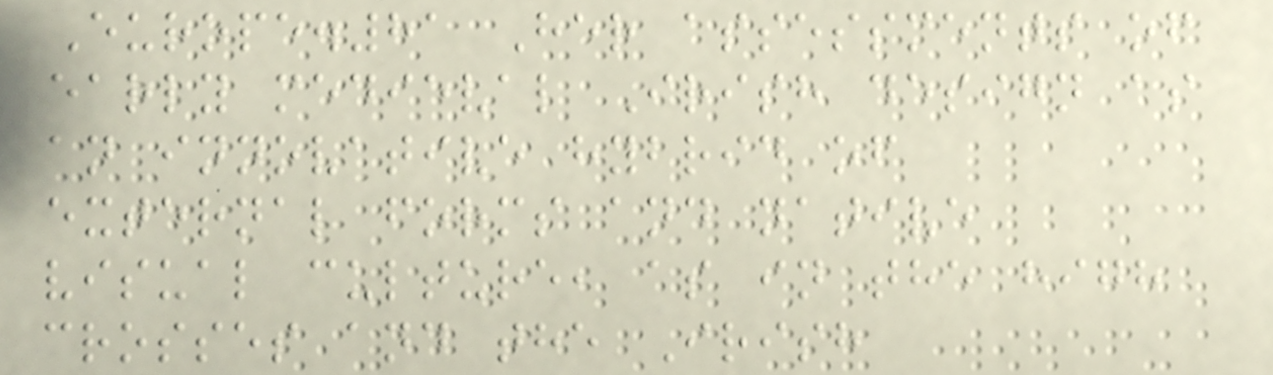Europe.81 Her assessments of
early medieval Irish design as
an innovative hybrid of
external forms and native
visual culture, as in the high
crosses and the Irish
